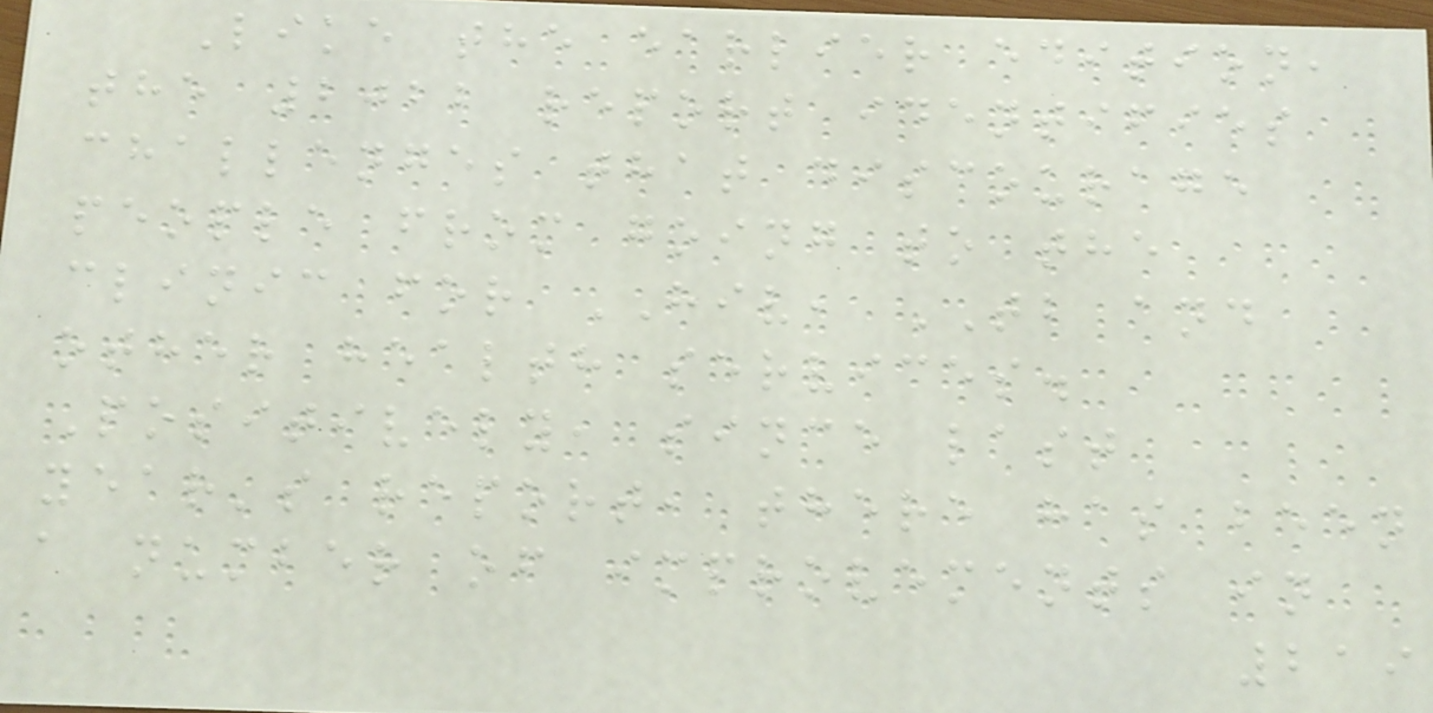Like the earlier edition,
the 2022 report identifies
challenges that discourage
people from going to the
clinic for HIV, TB and
other health services.
Positively, since last
year's report, there has been
a number of improvements in
219
